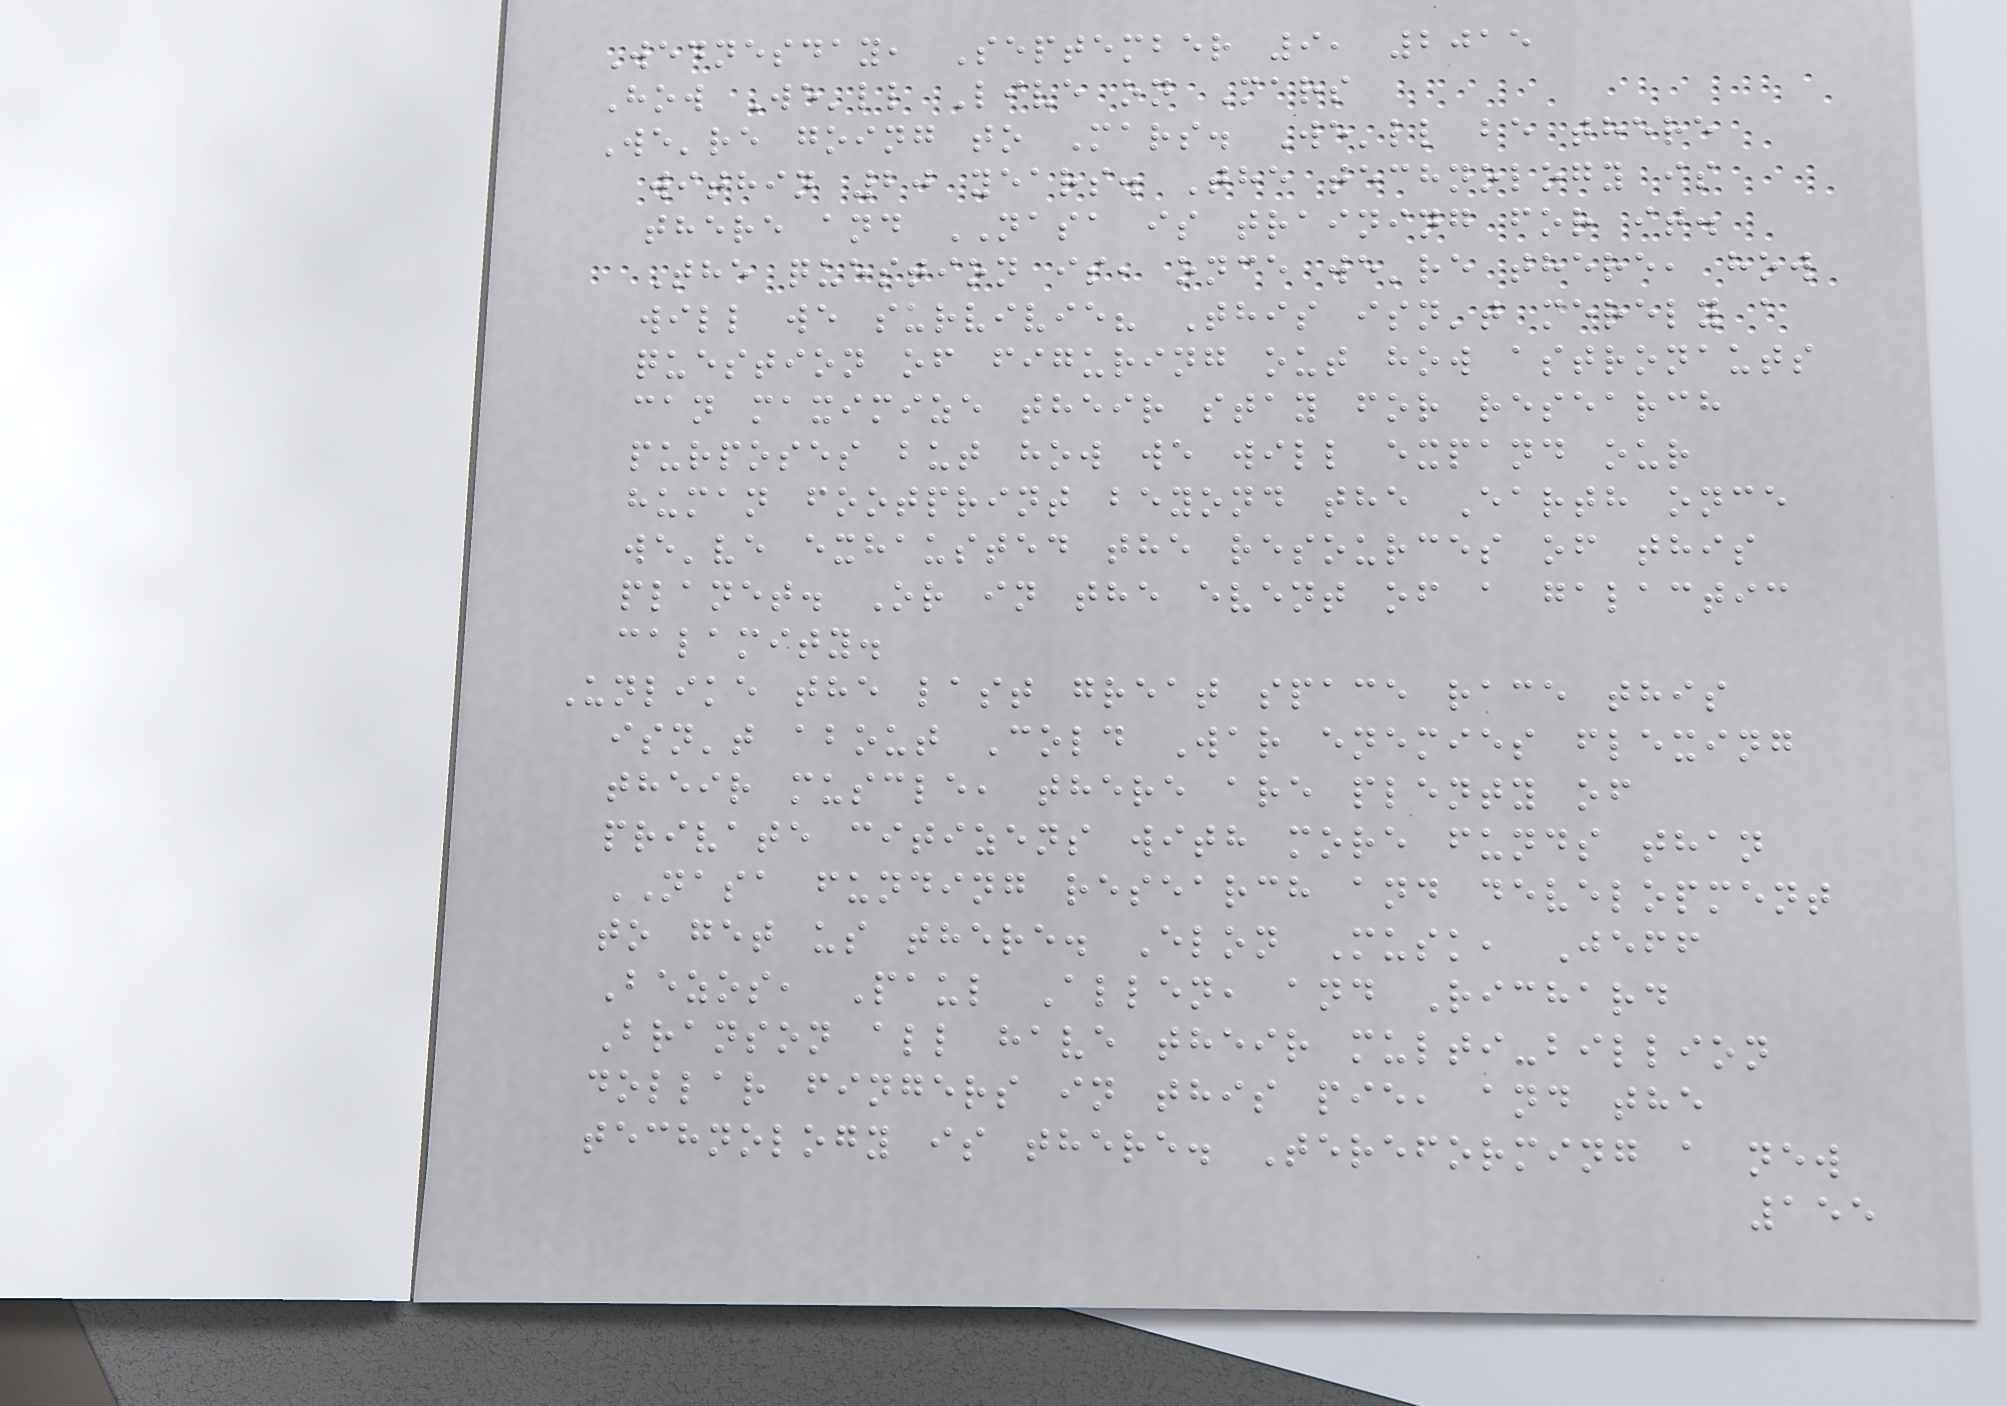Wednesday, September 9, 2015
How We'll Live on Mars
We're going to Mars. We'll be there
within 20 years. The technology is
there and NASA is training for it.
The question is, once we're there, how
will we survivie? This isn't merely a
question of figuring out how astronauts
can maximize their stay for research
purposes but how we will expand our
human footprint beyond the Earth once
we've exhausted the resources of this
planet. Or in the event of a galactic
calamity.
Unlike the last great space race this
isn't about Cold War enemies flexing
their muscle, there are plenty of
private citizens with more funds than
NASA funding research and development
to get us there. Elon Musk, Jeff
Bezos, Paul Allen, and Richard
Branson all have their multi-billion
dollar fingers in this pie, and the
technology is there. Tereforming a new
155
